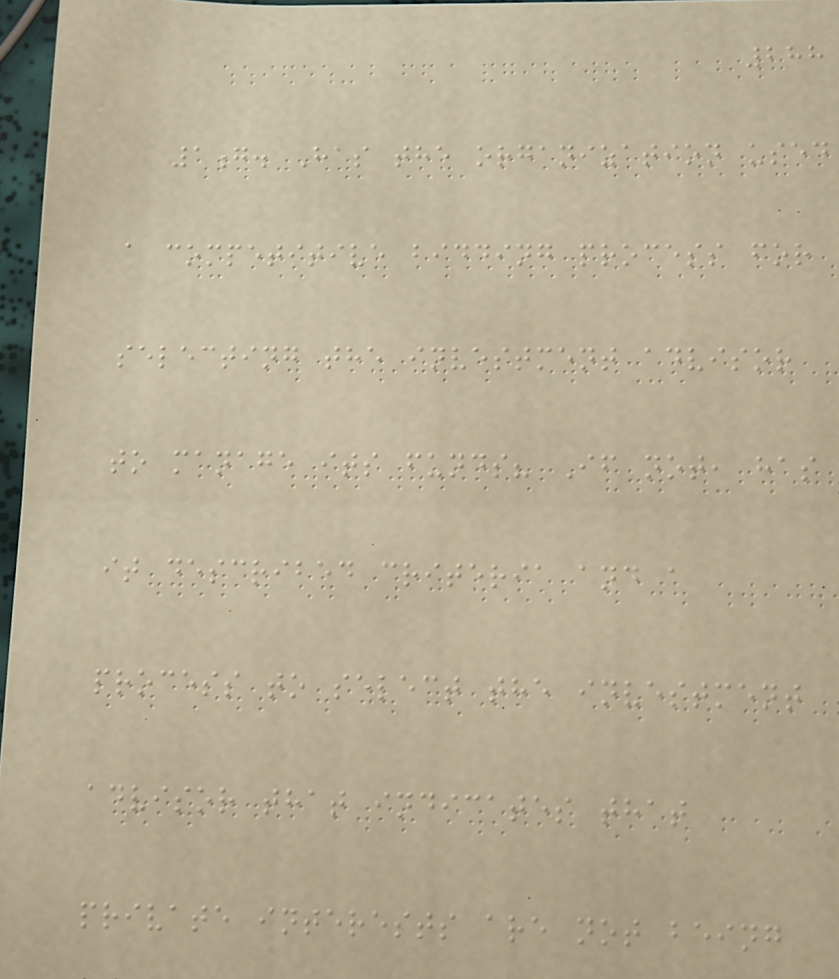288
1g. Has the organization used
a competitive bidding process for
selecting the investment advisor
to manage its funds? If not, has
it described criteria and a
process to select the investment
advisor that indicates that
private interests are not being
